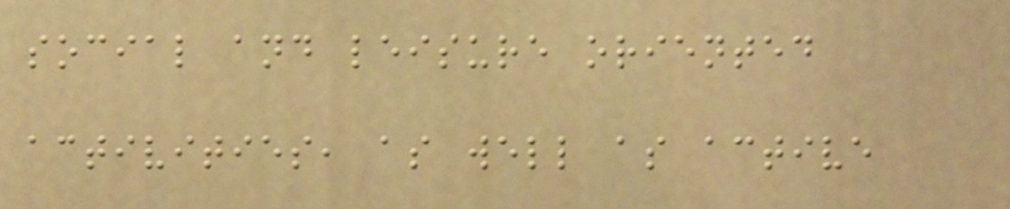social and leisure oriented
activities, as well as active
